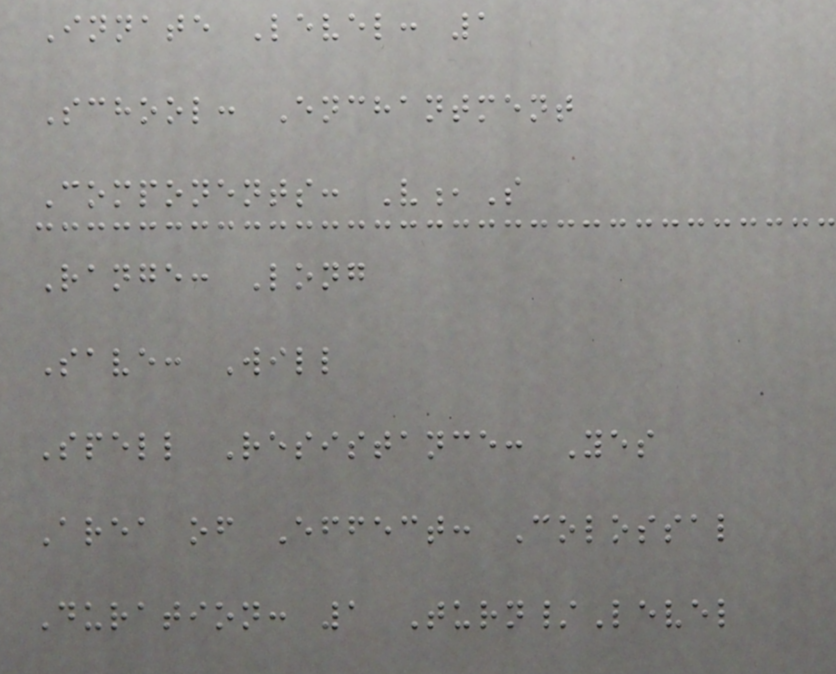Innate Level: 1
School: Enchantment
Components: V,S
Range: Long
Save: Will
Spell Resistance: Yes
Area of Effect: Colossal
Duration: 1 Turn/Level
